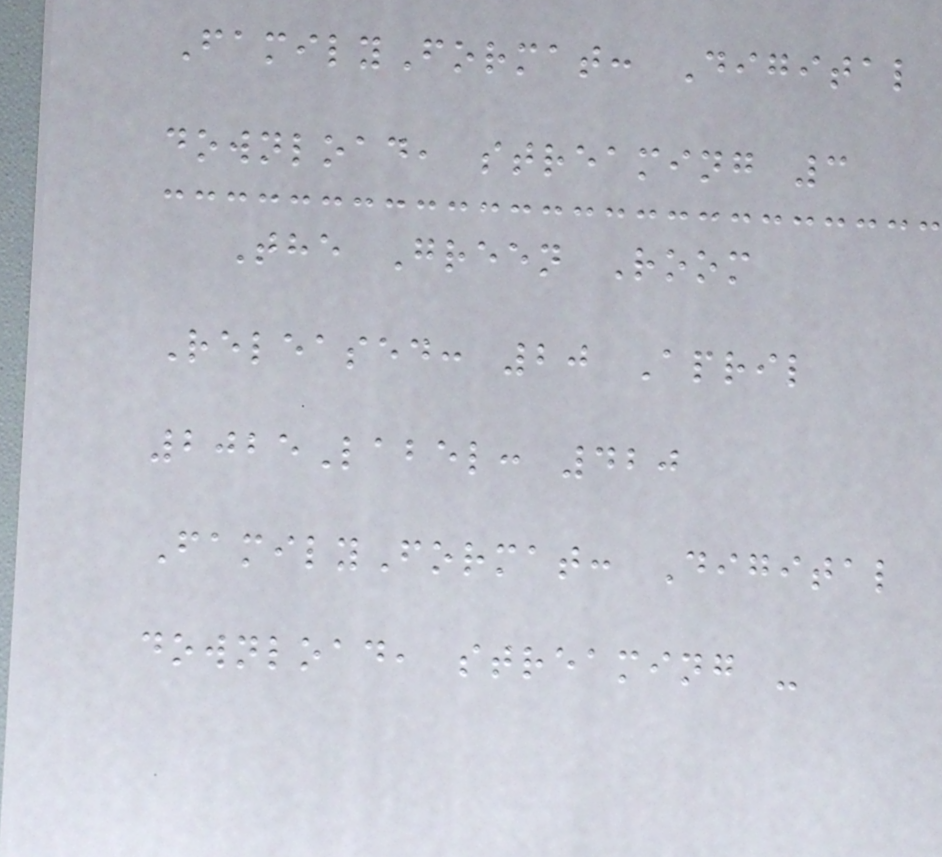FamilyFormat: Digital
download, streaming 3
The Green Room
Released: 20 April
2025Label: 420
FamilyFormat: Digital
download, streaming -
